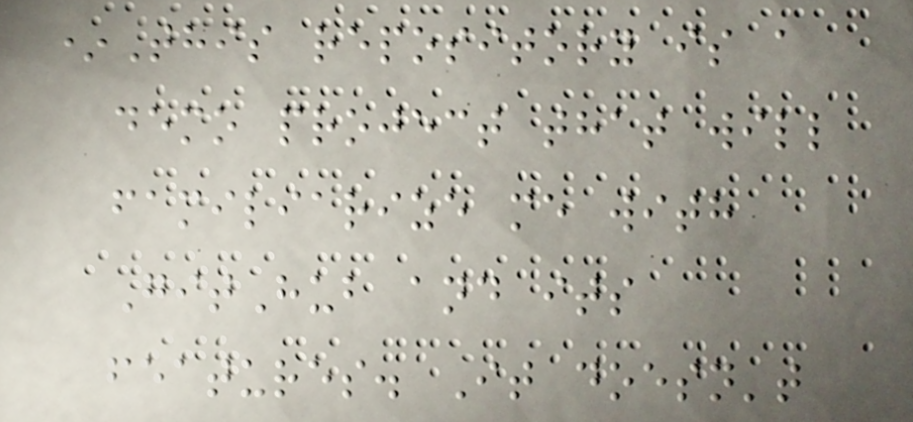*This repository is a
demo project that will
familiarize me with
GitHub and its
features. It doesn't
